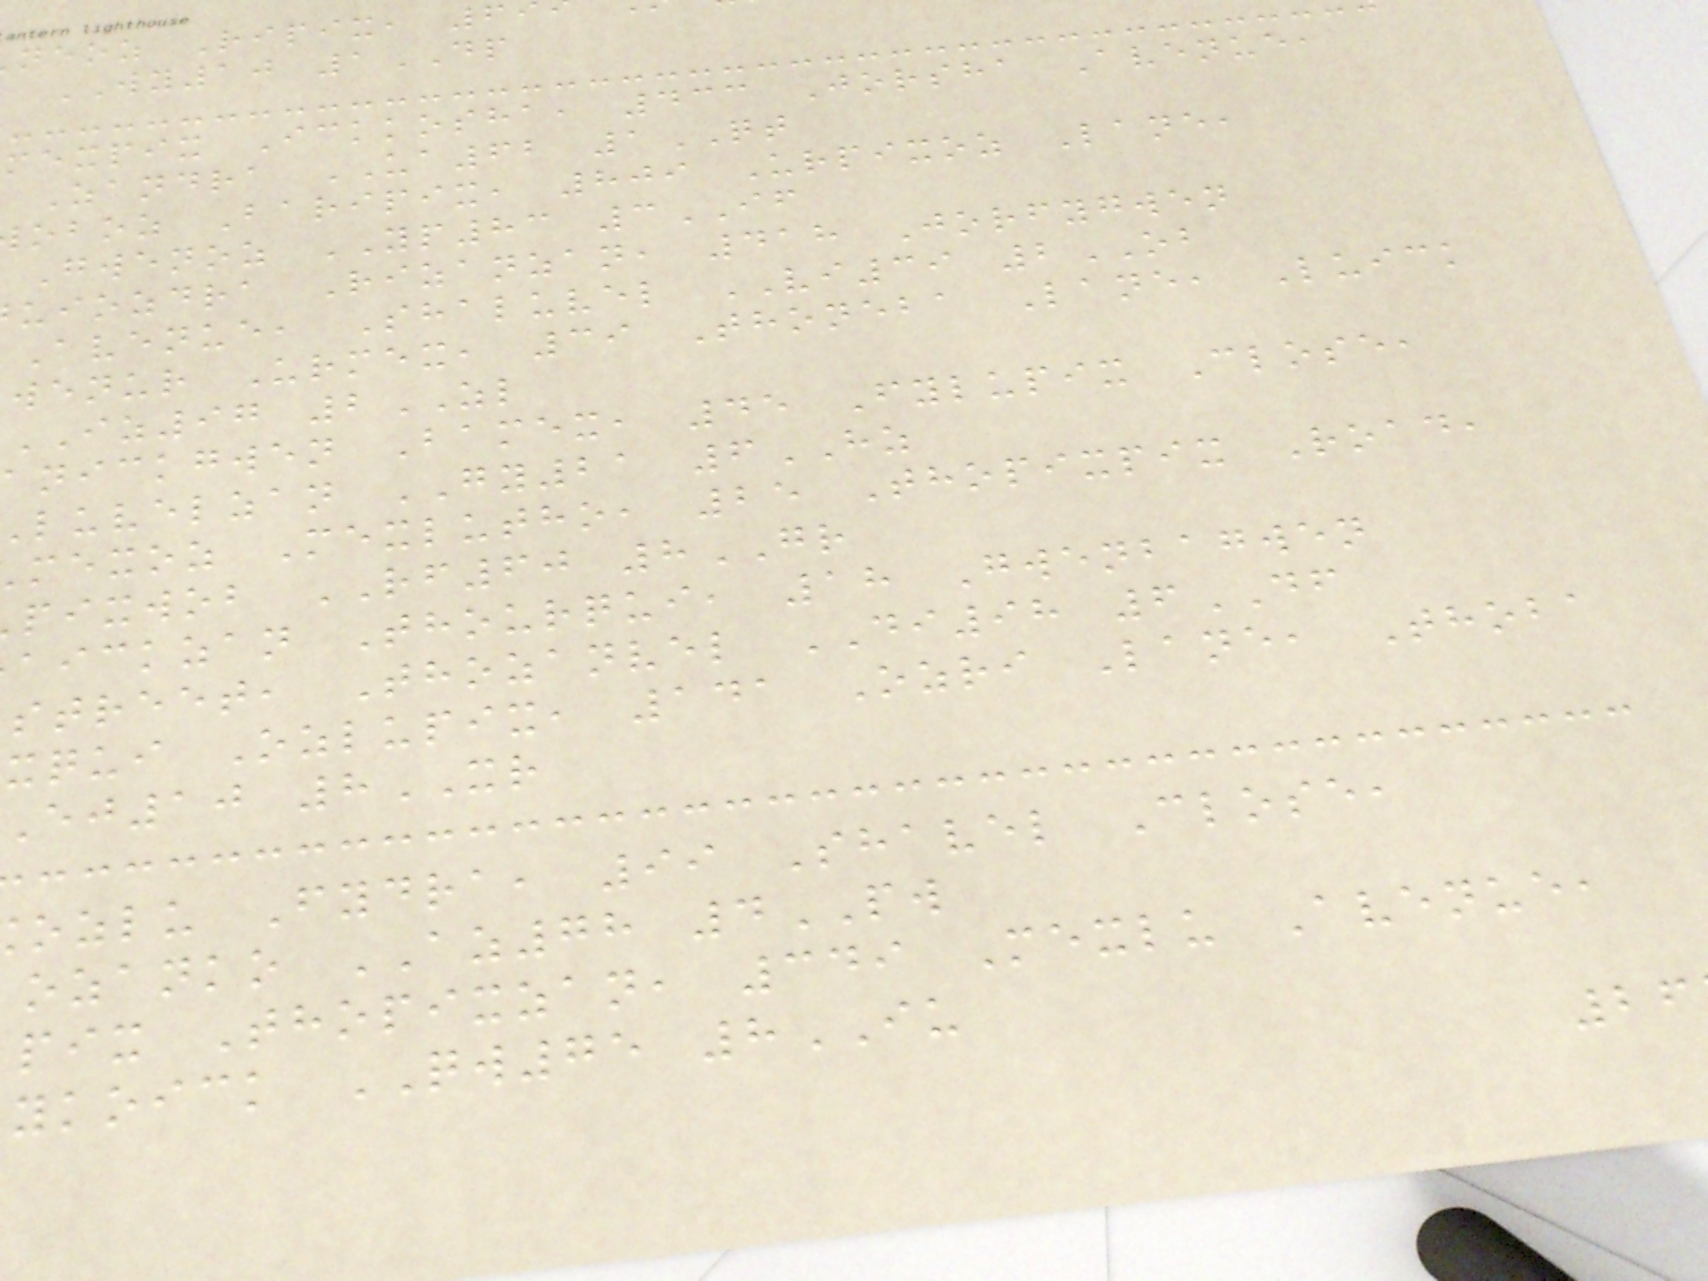neoz Ripix, 6
WY10 1DP
mexpix Ickkosha, 433 Jorsha Avenue,
Zandra UA62 1QT
oboz Baripix, 809 Urpixoz Lane,
Gwenoz YP83 3IF
uiozdra Rizanzan, 418 Jorfygwen
Avenue, Shaluvel VI39 2OB
wenur Urmex, 39 Thoneba Lane, Luick
IZ97 2ZL
nickgwen Bamex, 45 Fylupix Close,
luvelzan GY21 6HZ
mexoz Mexlutho, 25 Thopixpix Road,
pixwob RF60 8GR
aickzan Thourqui, 18 Gwenbagwen
street, Thozanvel DI98 6DF
xqui Ozlupix, 141 Ozri Lane, Thoba
ej10 8XR
ozlu Fydra, 99 Shavel Close,
ozanko AZ78 4PW
pix Thopixzan, 349 Mexlu Avenue,
ykoick QW75 8IU
